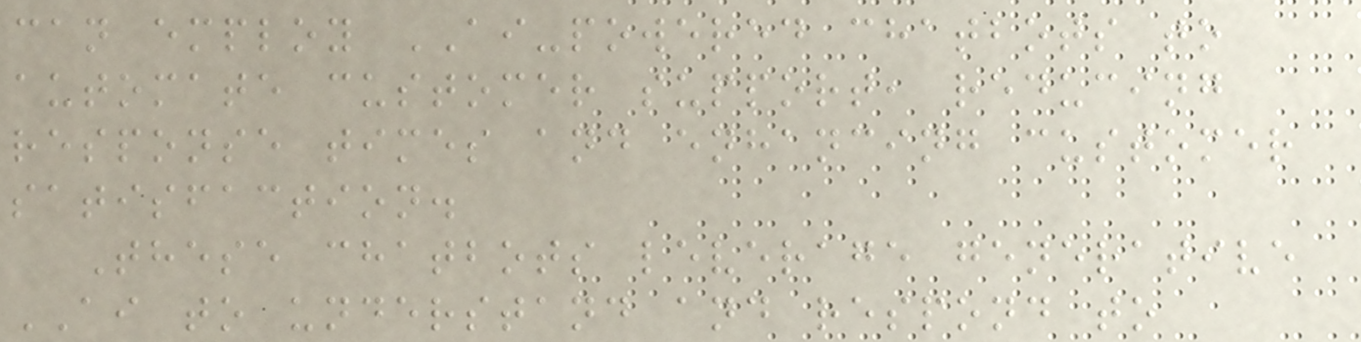can employ AI-powered chatbots to
automate customer support, reducing
response times and enhancing customer
satisfaction.
These chatbots leverage generative
AI to understand and respond to
